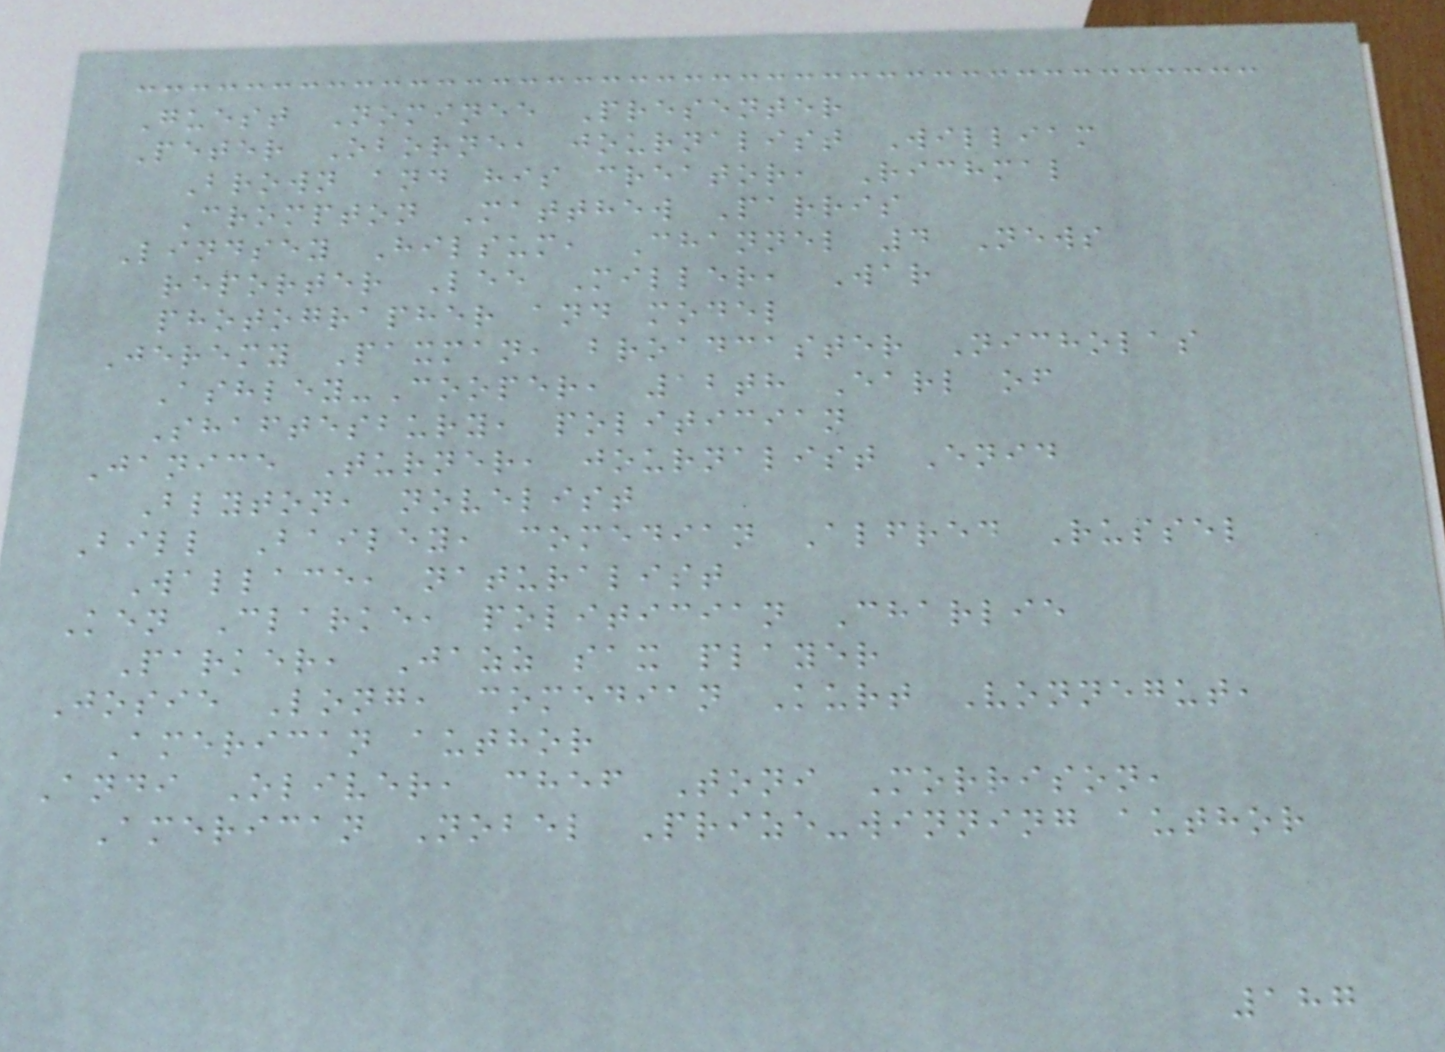Guest Nominee Presenter
Peter Oborne, journalist William
Brown and his creator, Richmal
Crompton Matthew Parris
Lindsey Hilsum, Channel 4 News
reporter Lee Miller, War
photographer and model
Jeremy Paxman, broadcaster Nicholas
Ashley-Cooper, 12th Earl of
Shaftesbury, politician
Janice Turner, journalist Enid
Blyton, novelist
Bill Bailey, comedian Alfred Russel
Wallace, naturalist
Ken Clarke, politician Charlie
Parker, Jazz sax player
Josie Long, comedian Kurt Vonnegut,
American author
Andi Oliver, chef Toni Morrison,
American Nobel Prize-winning author
187
